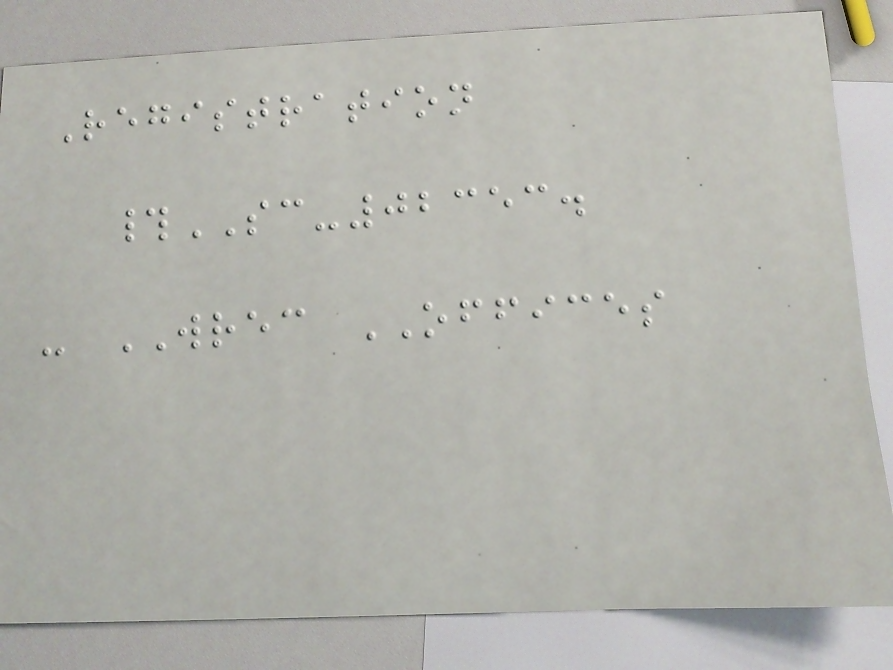Registration
#SC-02353.
- WREC OFFICES
